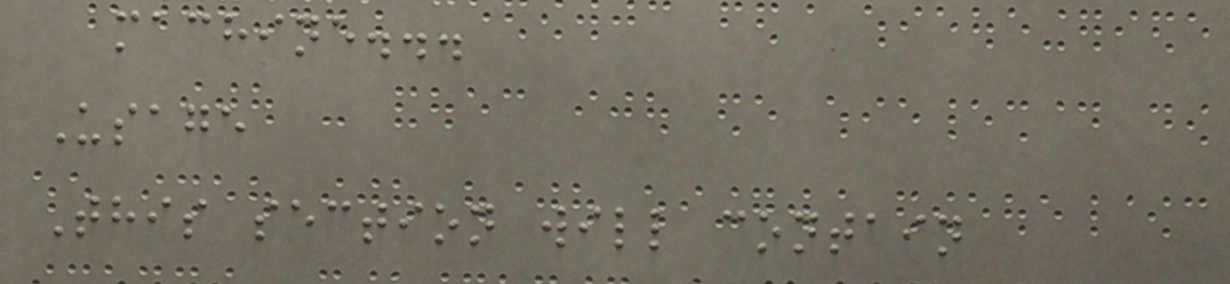machine...
Usage
This section will contain
